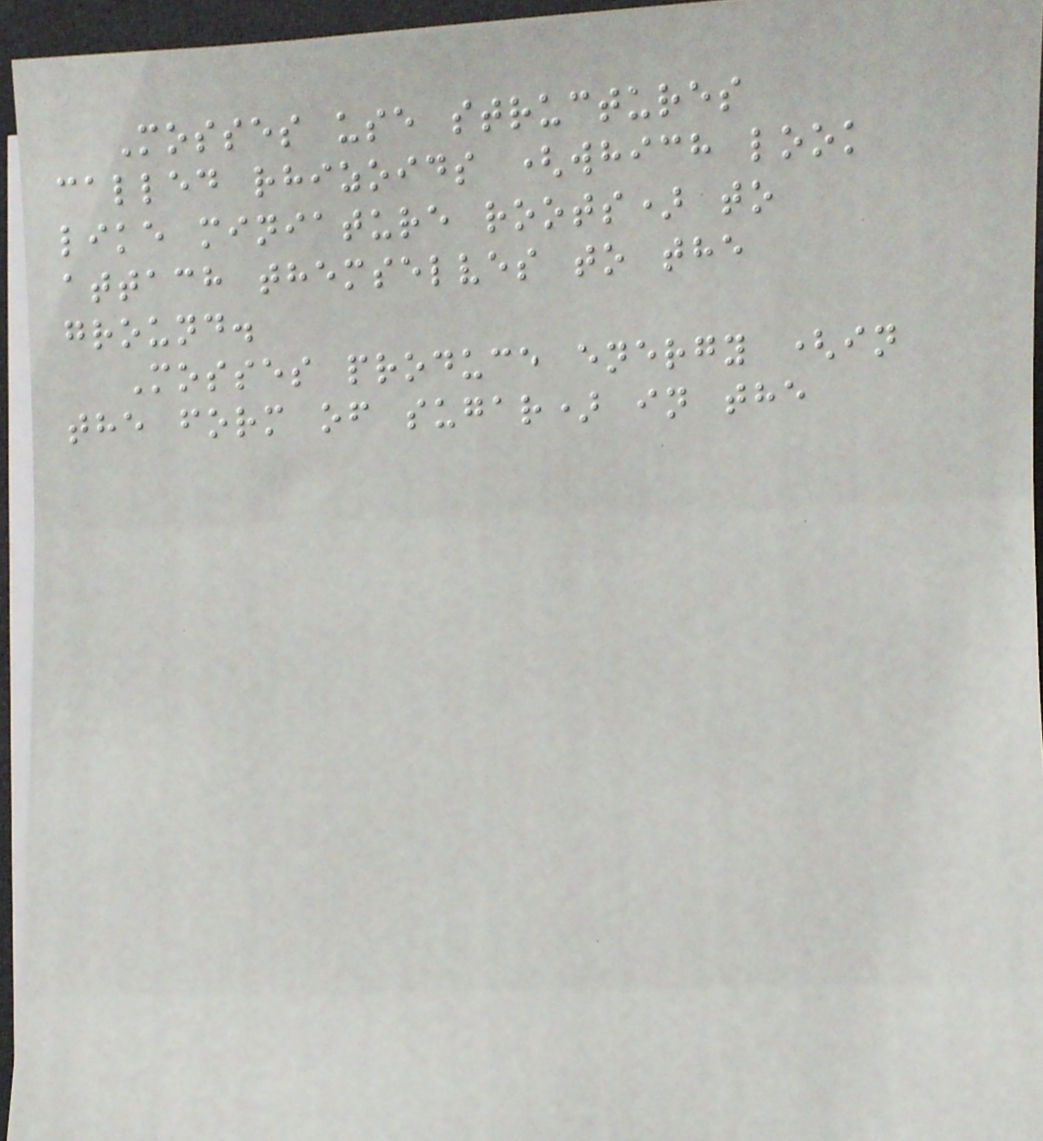Mosses use structures
called rhizoids (which look
like miniature roots) to
attach themselves to the
ground.
Mosses produce energy (in
the form of sugar) in the
